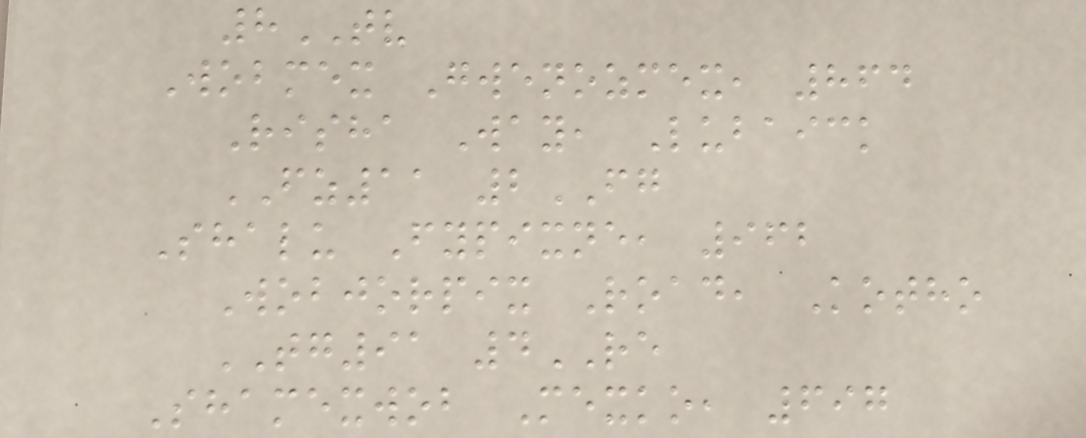8TV
Wobmex Gwenozmex, 864
Risha Way, Lubaick
FZ11 2FG
Shalu Fypixne, 962
Wobjorpix Road, Kotho
TG91 4RE
Shamexwob Mexko, 697
